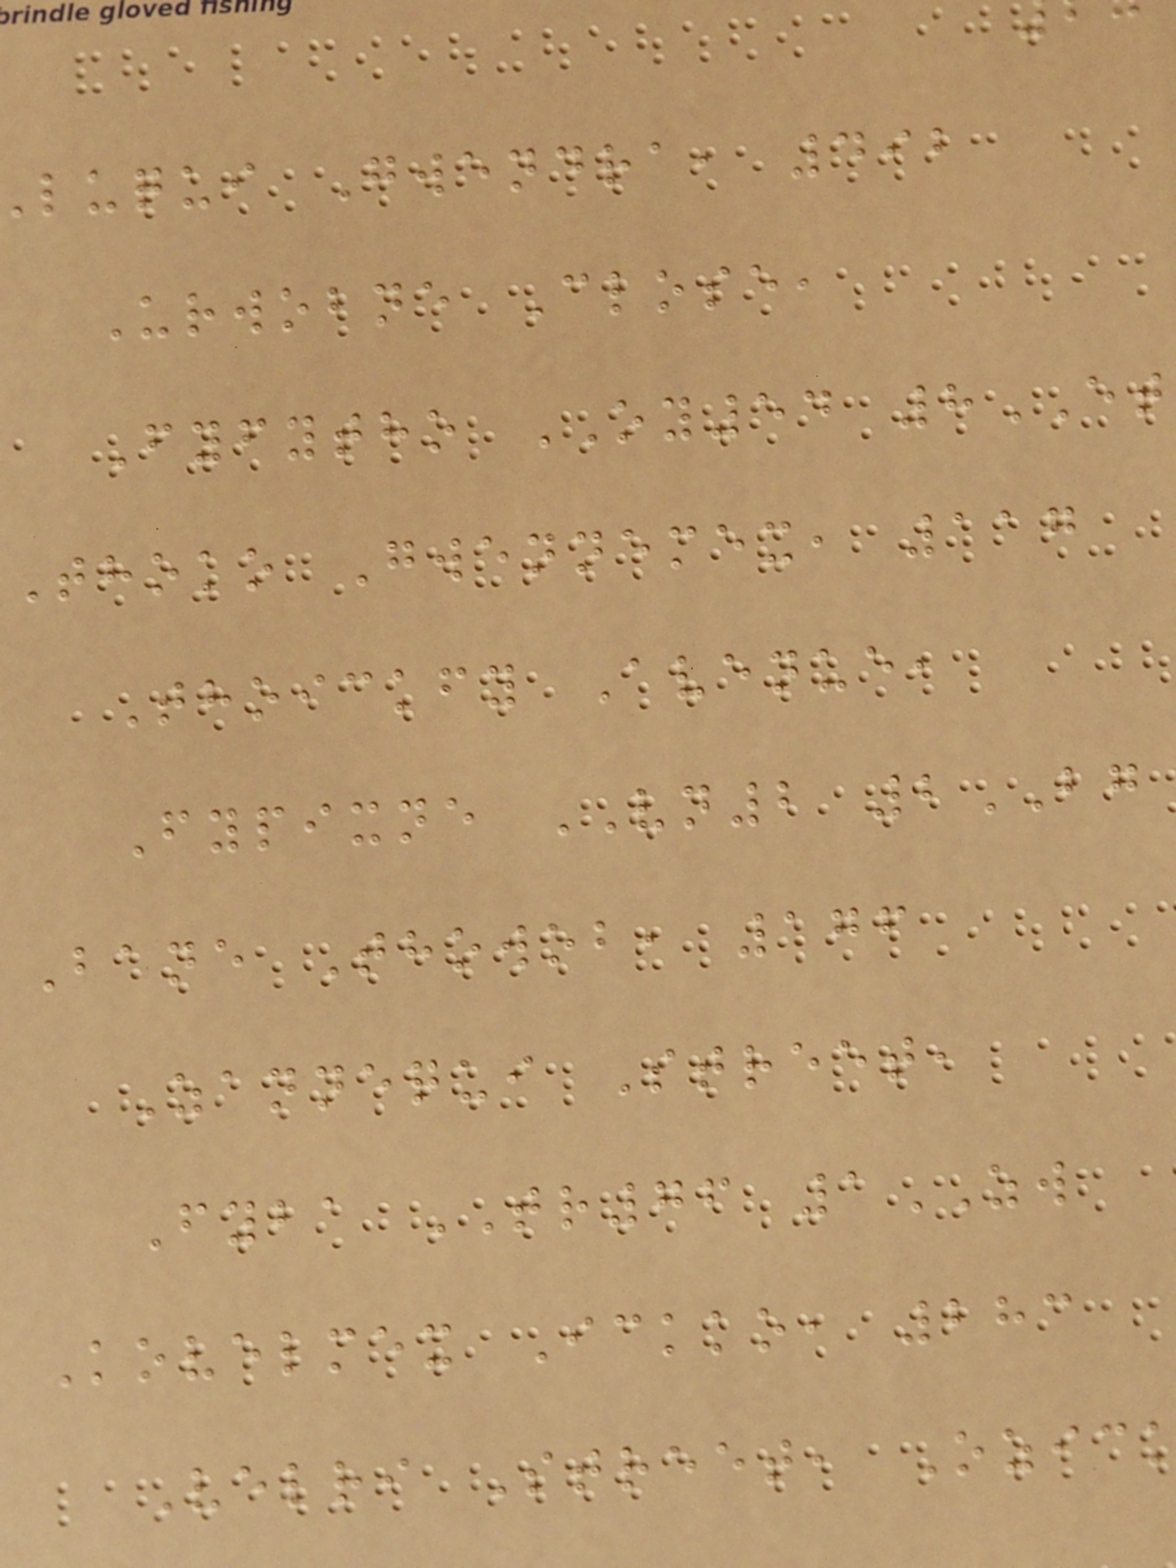luqui Gwendra, 492
Urwobne Close,
Fyfytho OY54 8ET
Thoko Gwennemex, 117
Thoickfy Avenue,
Fypixne VN2 2BG
Bane Thowob, 176
Zannequi Street,
Fyba TR76 1ZW
Kovelmex Ickko, 283
Velri Street, Ozic
